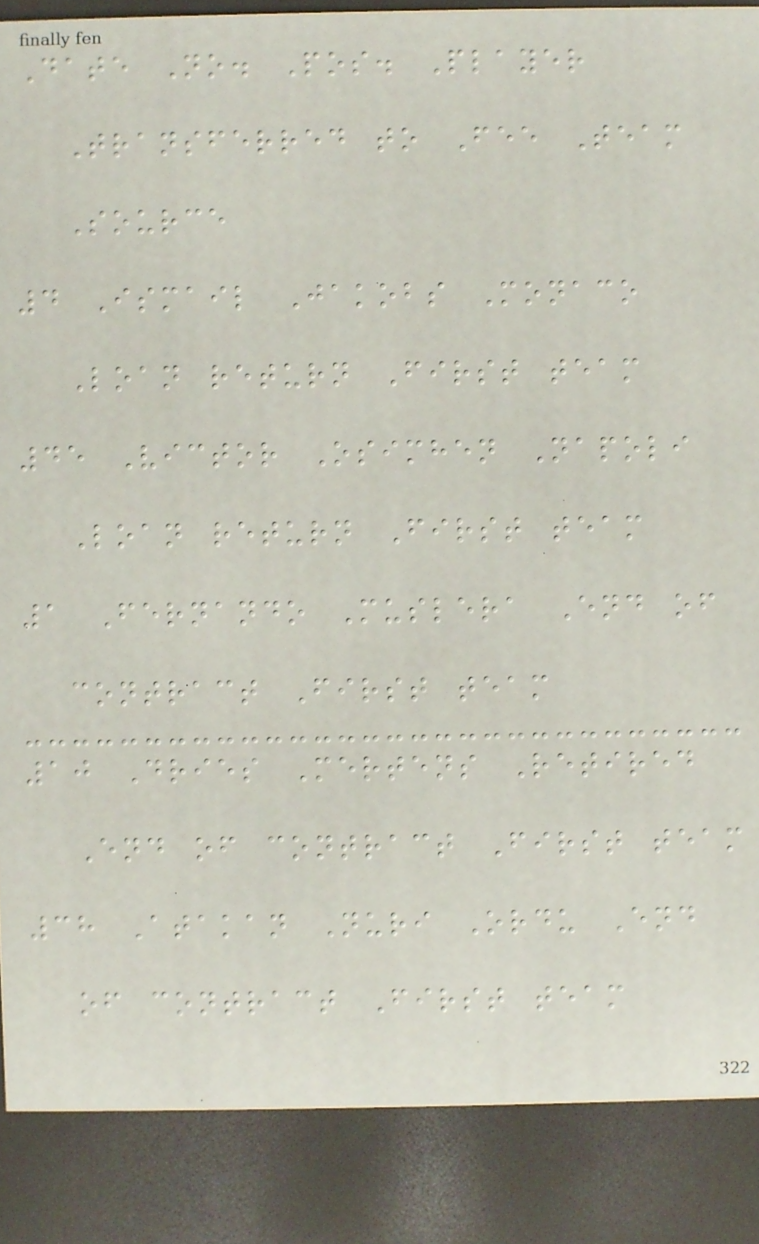Date No. Pos. Player
Transferred to Fee Team
Source
4 Ismail Jakobs Monaco
Loan return First team
45 Victor Osimhen Napoli
Loan return First team
1 Fernando Muslera End of
contract First team
10 Dries Mertens Retired
End of contract First team
38 Atakan Nuri Ordu End
of contract First team
